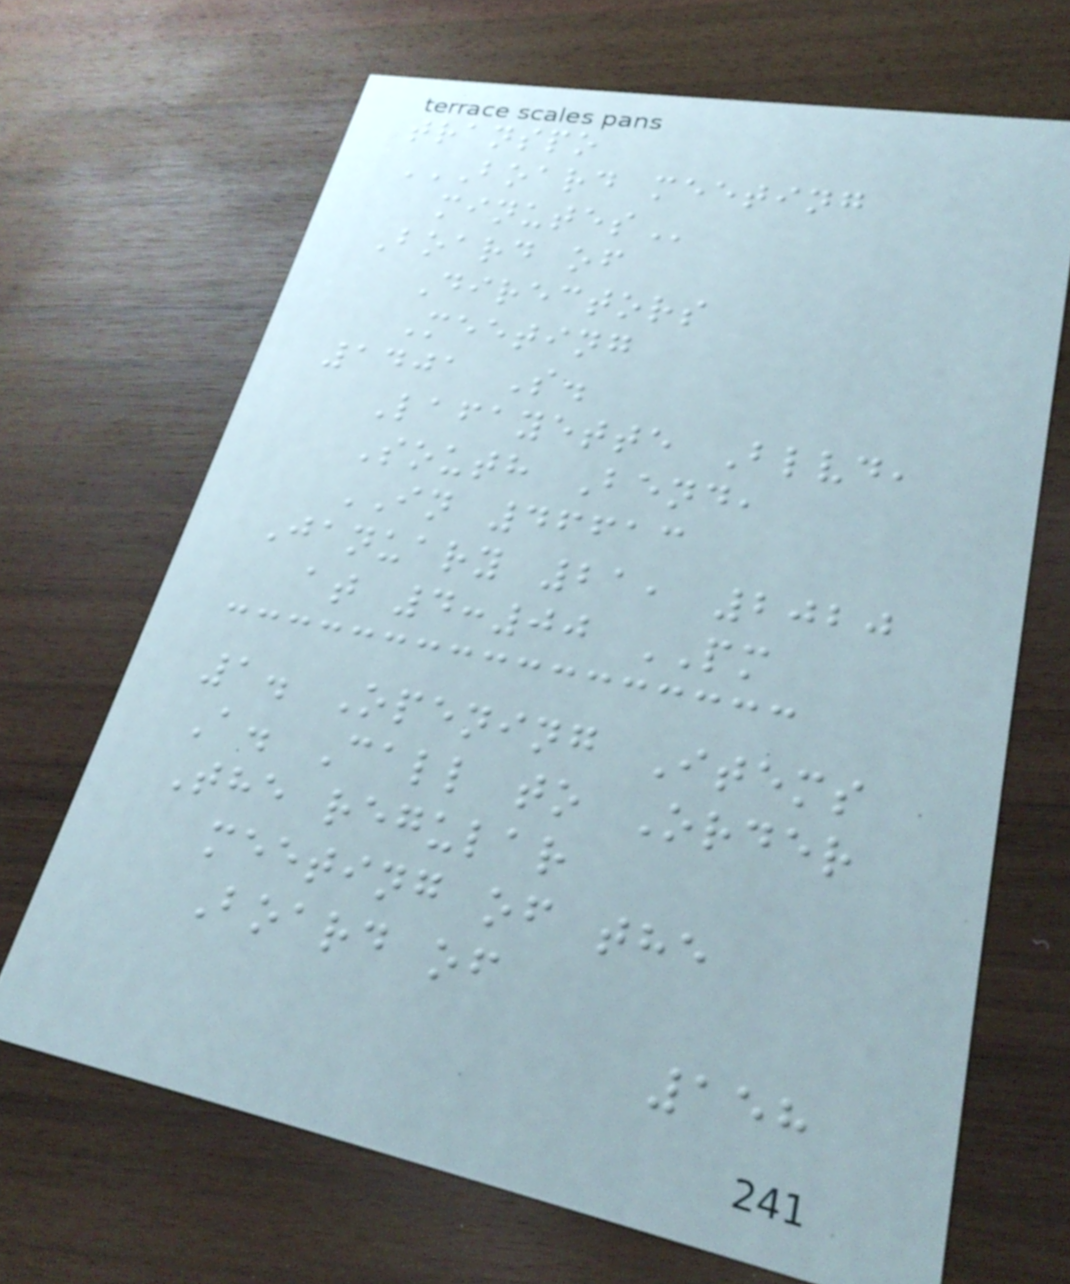transpo
BOARD MEETING
MINUTES
Board of
Directors
Meeting
1401 S.
Lafayette Blvd,
South Bend,
IN 46613
January 21, 2020
at 4:00 PM
1. Opening Items
A. Call to Order
The regular
meeting of the
Board of
158
